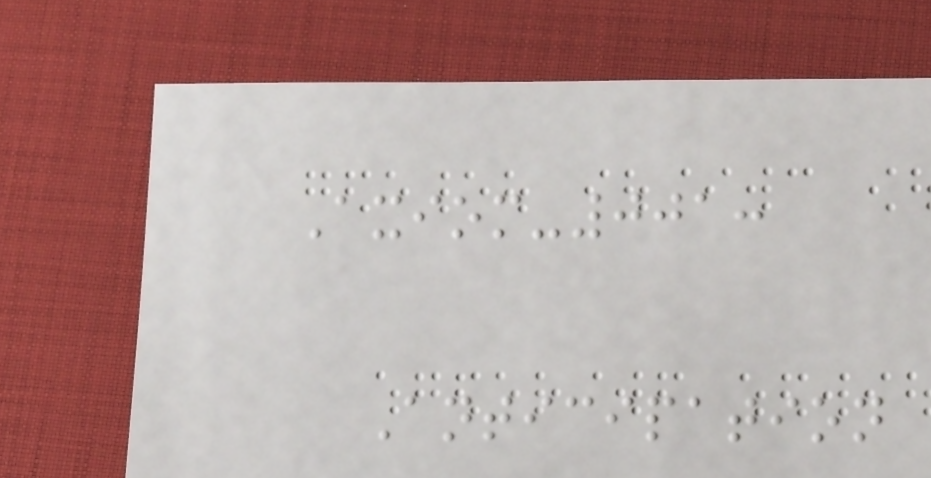Axiom-001:
Anticipation
